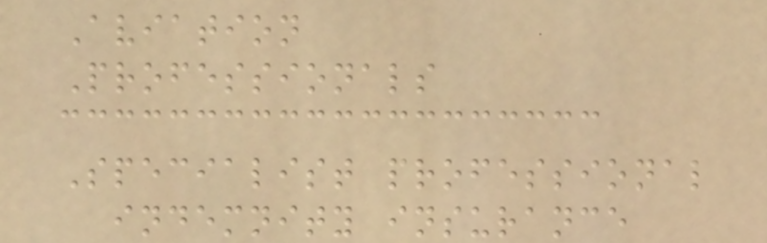Aviation
Professionals
Specialist professional
indemnity insurance
